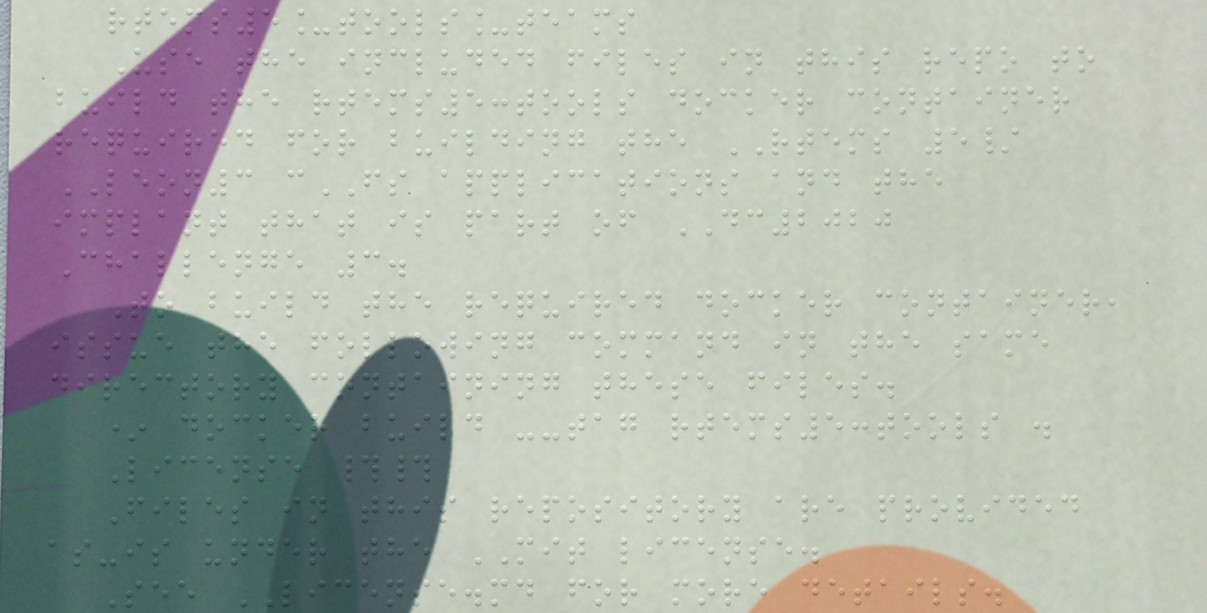rtems5_tools_teams
Use the included files in this repo to
build the rtems5:tools docker container
required for building the RTEMS 5/
LEON3 cFS applications and the
implant that is part of DC2020
Challenge 3.
To build the required docker container,
issue the following command in the same
directory containing these files.
* docker build --tag rtems5:tools .
License ##
Files in this repository are provided
as-is under the MIT license.
See LICENSE.md for more details.
